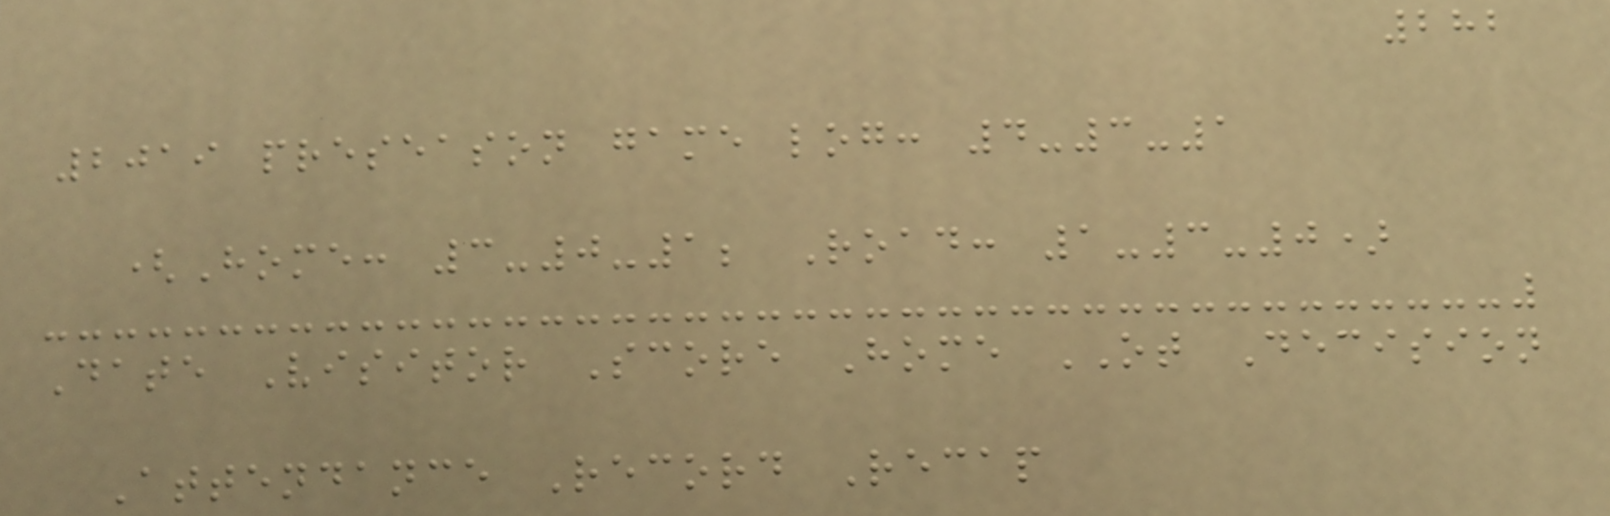282
2019 preseason game log: 4-3-1
(Home: 3-0-1; Road: 1-3-0)
Date Visitor Score Home OT Decision
Attendance Record Recap
